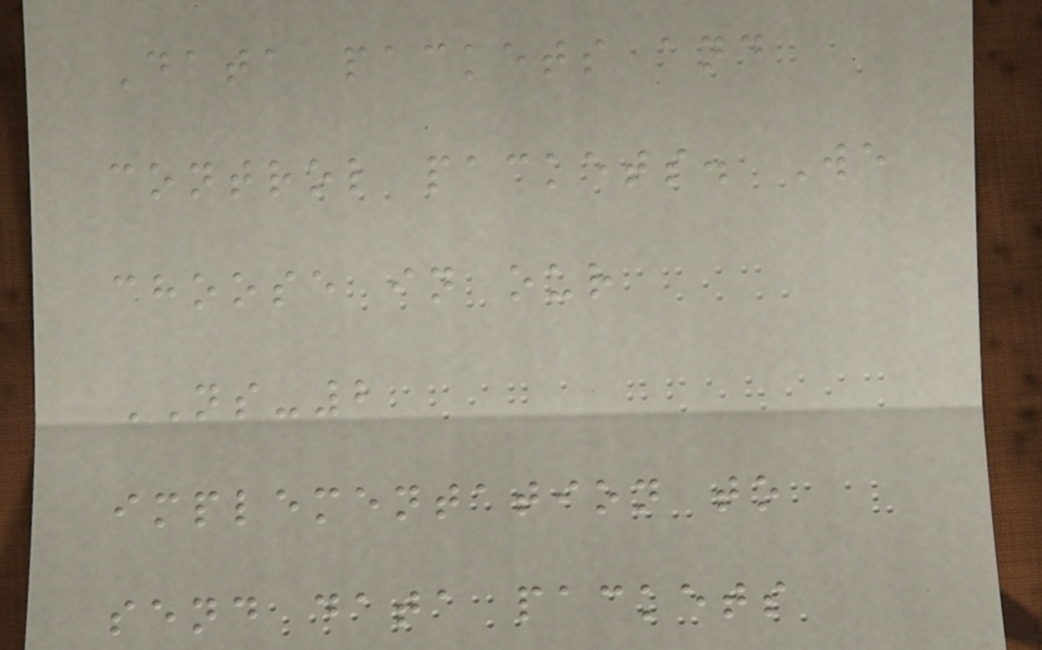Data packets and
control packets. We
choose in our
NS-2
implementation to
send data packets
